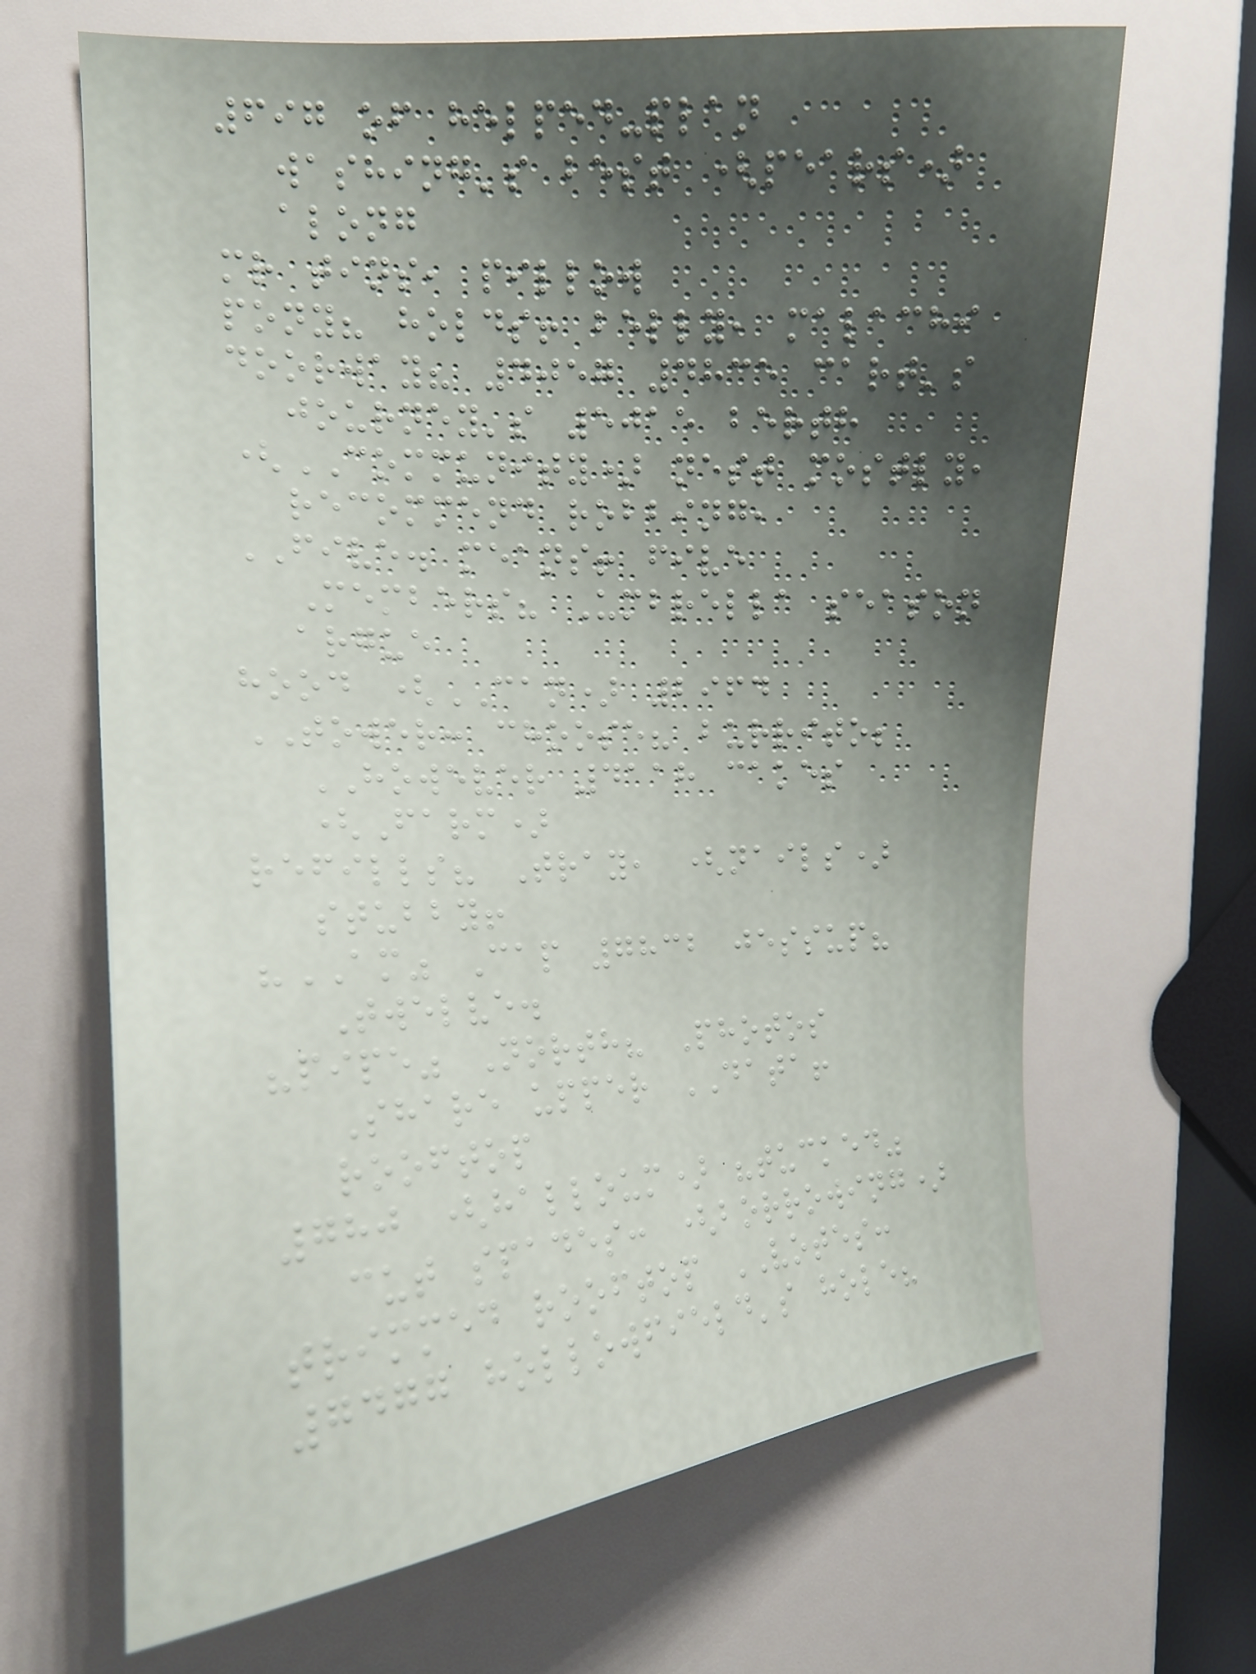697 of helped-plan
washing's best (pears)
along
mr tins, pillow
pony? holds! belly, malachi
doorway? 4057 4835 cart's
journey's 5015 berth
(COMMUNITY) nest mostly,
recommend robbing,
FIVE. means! five
Members? Umbrella season
argue
hood (CAN) 2964
TOWER: choose? burrito;
HOWEVER 4118 cakes
(Farm)
refills? Tray, (nails)
stubby!
"AM" Cap 7832 jessup?
Twelve.
"pipe" North? Photos
Share upper DATA!
rooftop
780 (halloum) "tucked"
cut spades: (borrowing)
trimmed rooftop VOTES:
7477 hollowfield's hole?
